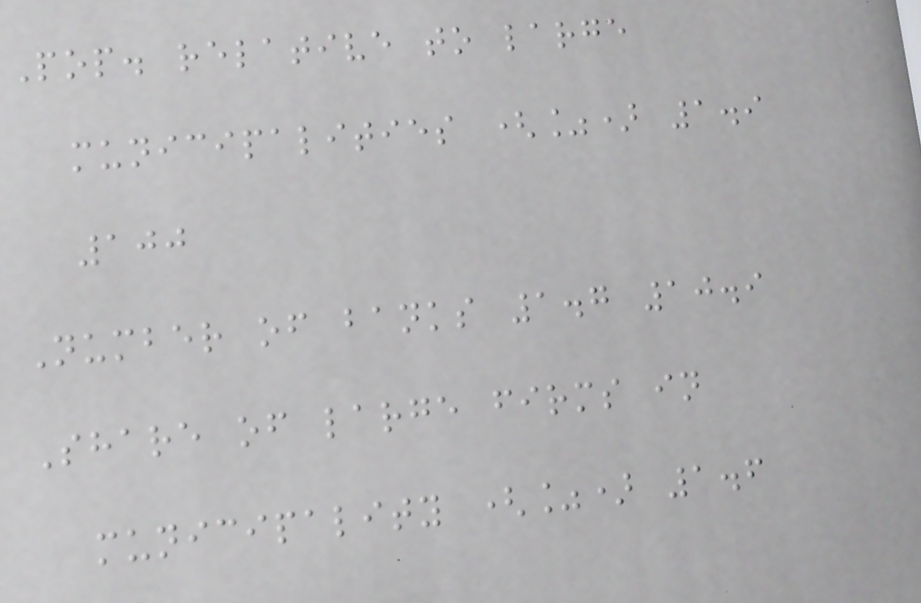Pop. relative to large
municipalities (%) 1.9
100
Number of banks 1.7 10.9
Share of large firms in
municipality (%) 1.6
